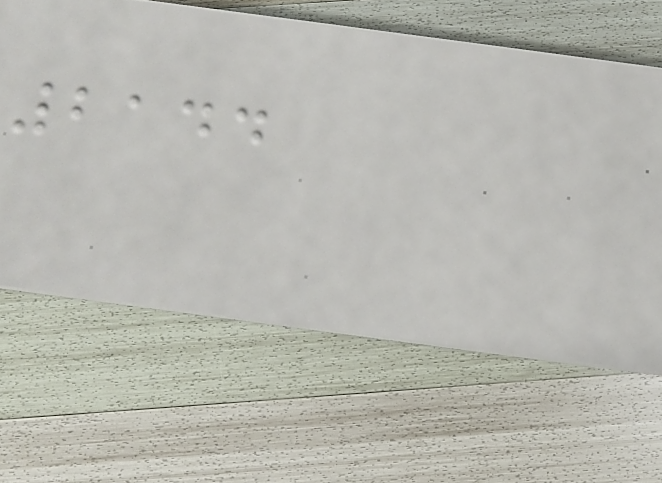2144
